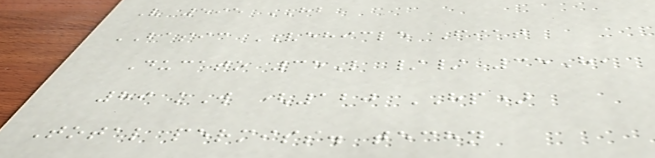V 595 HB
BASIC VEHICLE Fiat
Ducato 35L // 35H,
89 kW (120 HP)
Total permiss. techn
